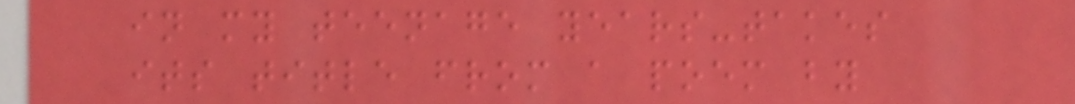in my teenage years-takes
its title from a poem by
